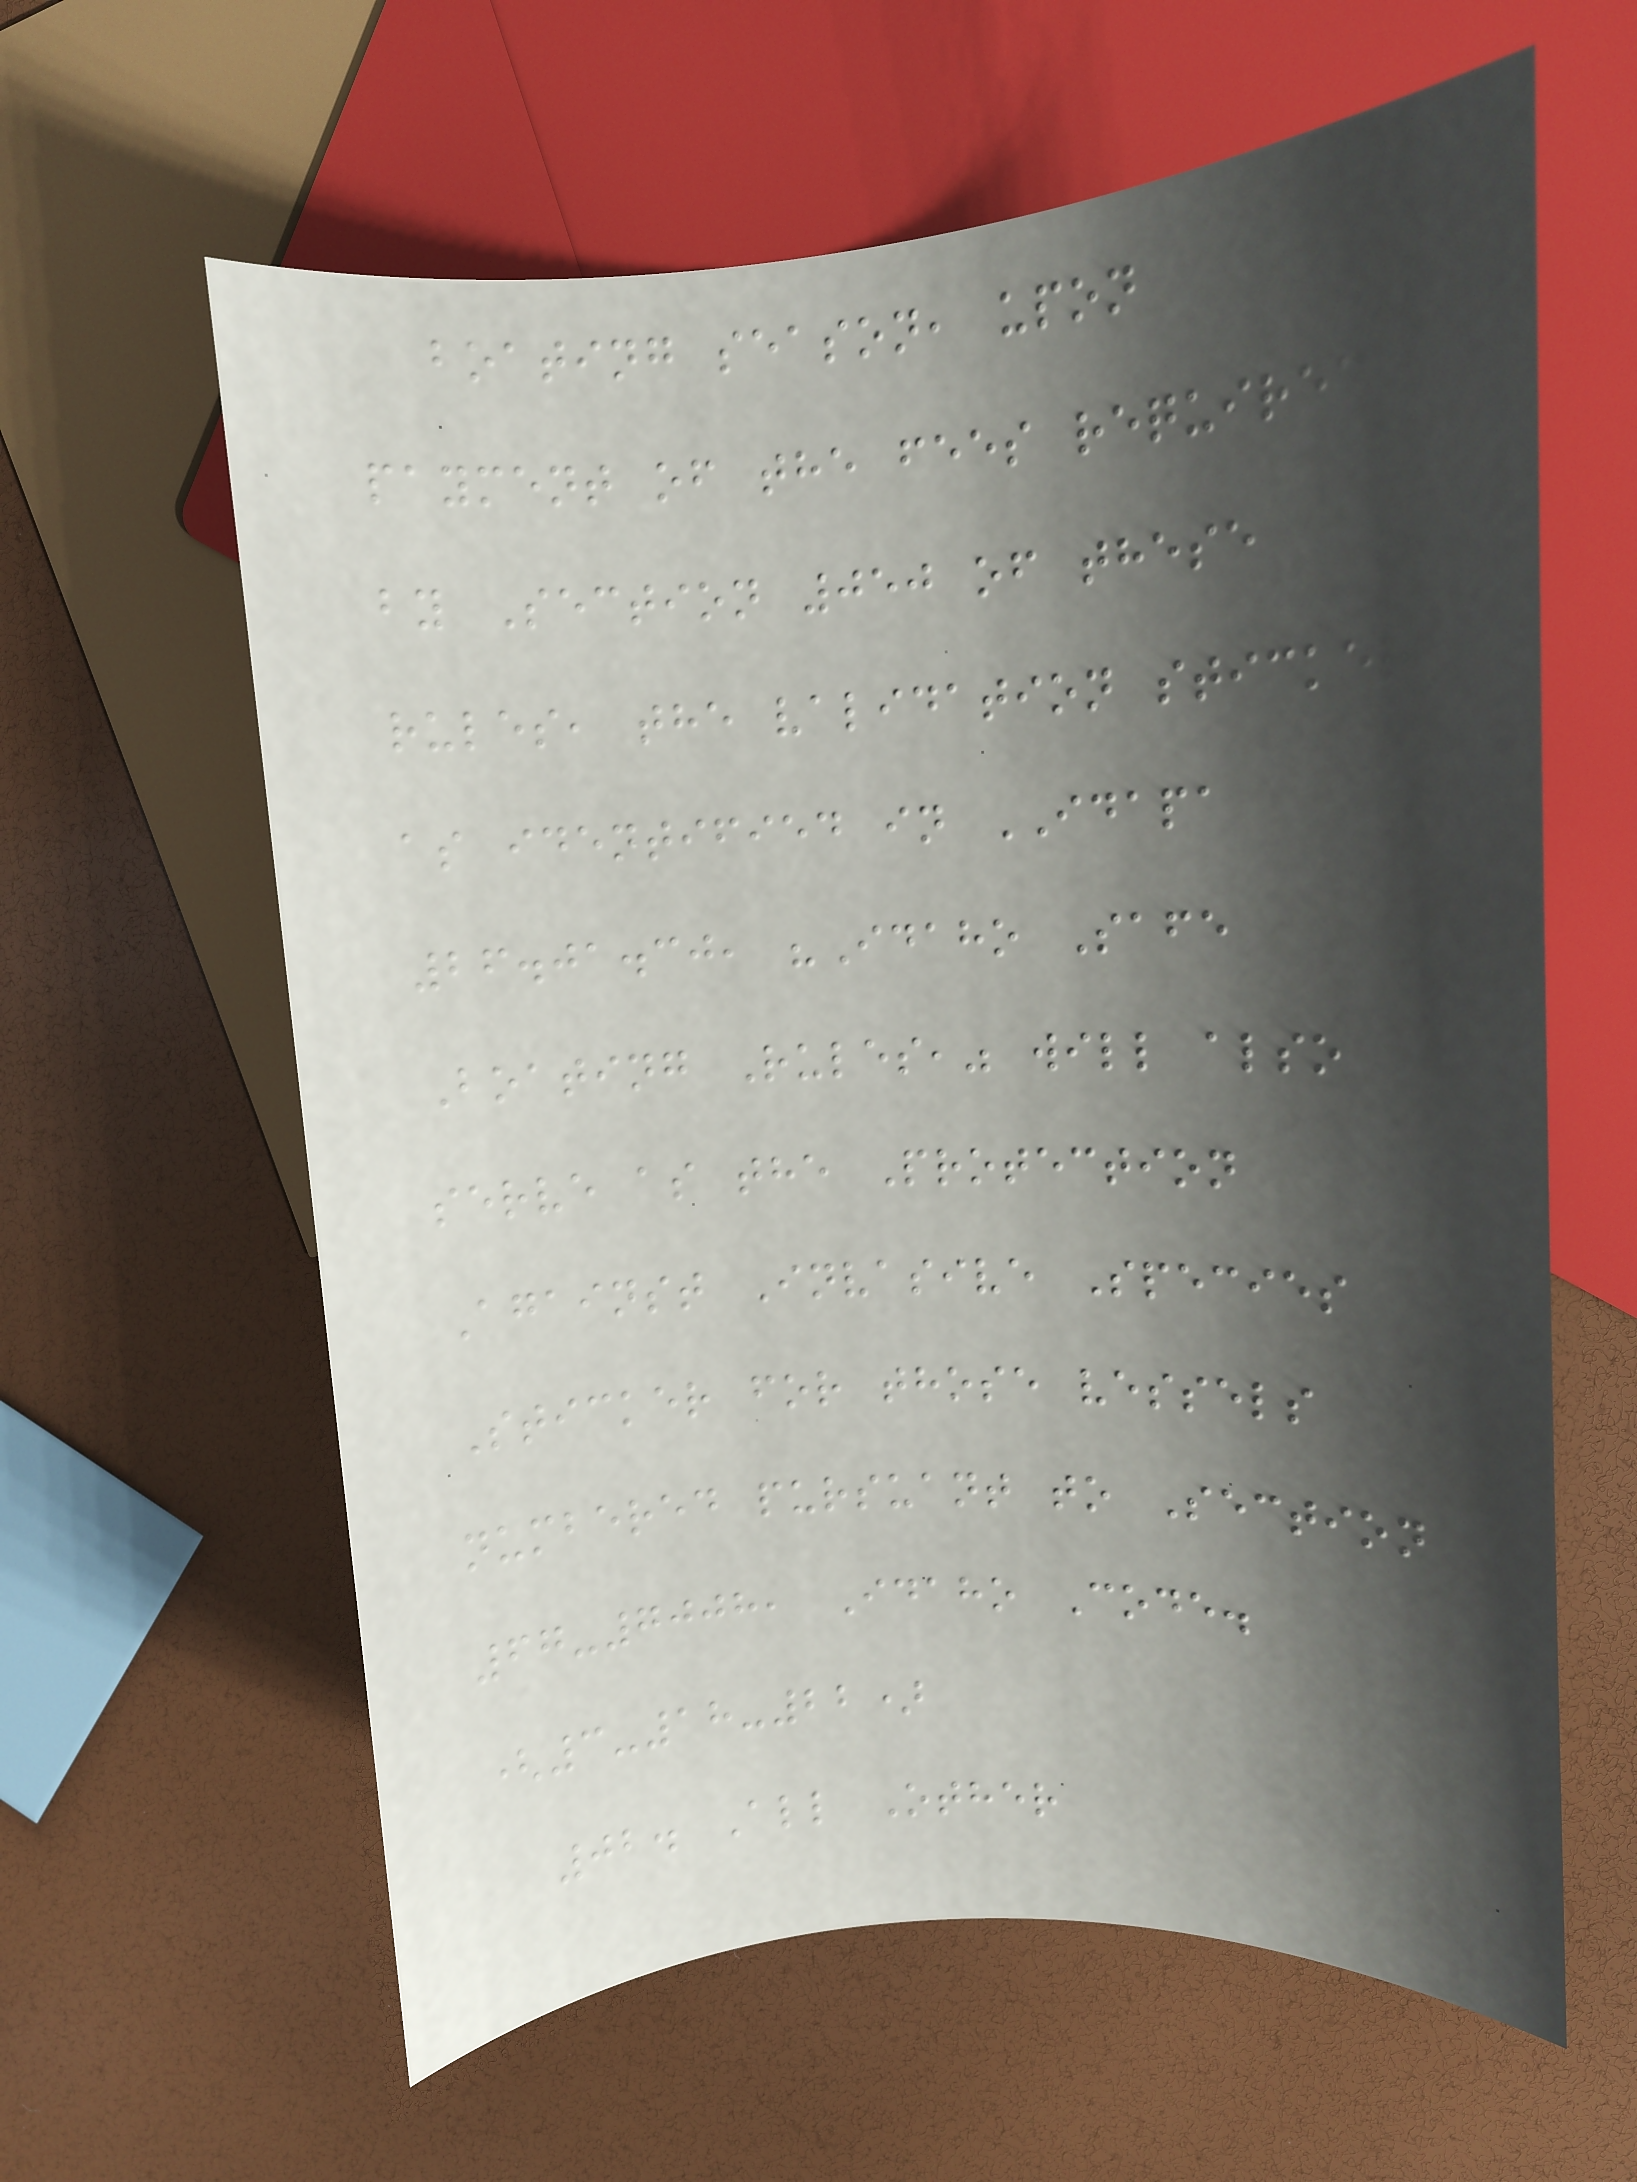boating season, upon
payment of the fees required
by Section 050 of these
rules, the validation sticker
as identified in IDAPA
26.01.30, "Idaho Safe
Boating Rules," will also
serve as the Protection
Against Invasive Species
Sticker for those vessels
numbered pursuant to Section
67-7008, Idaho Code.
(3-18-22)
02. All Other
